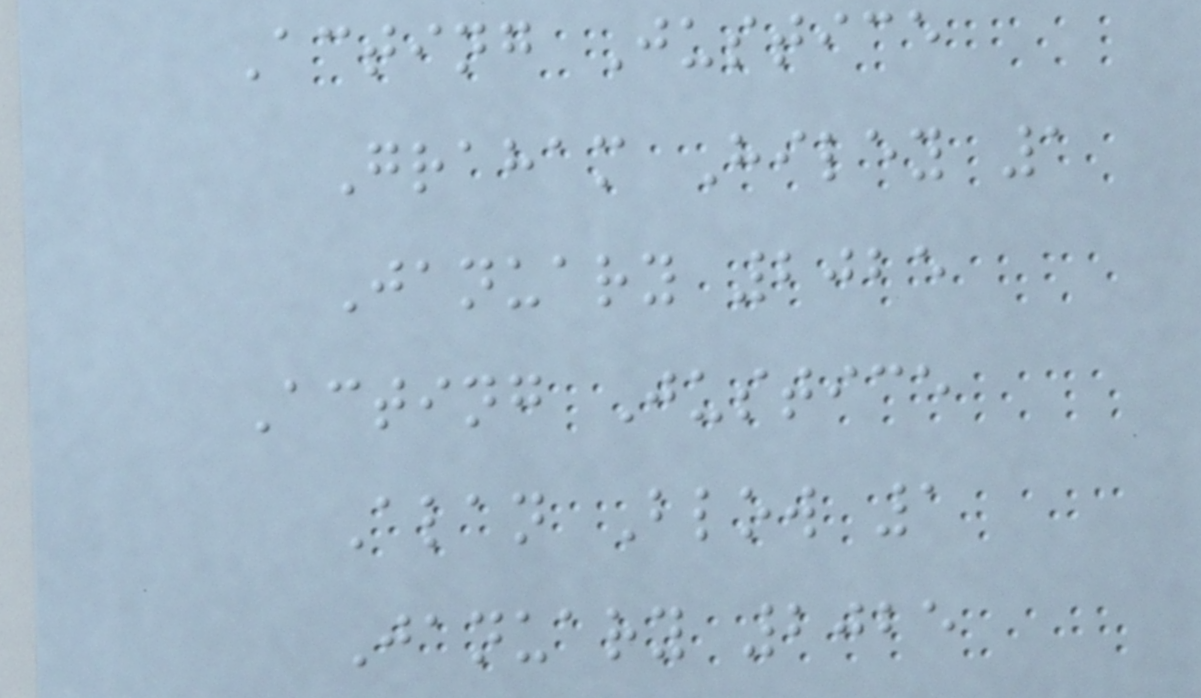Acting Justice
Graham Hiley 1
January 2025
Acting Justice
Alan Blow 1
January 2025
